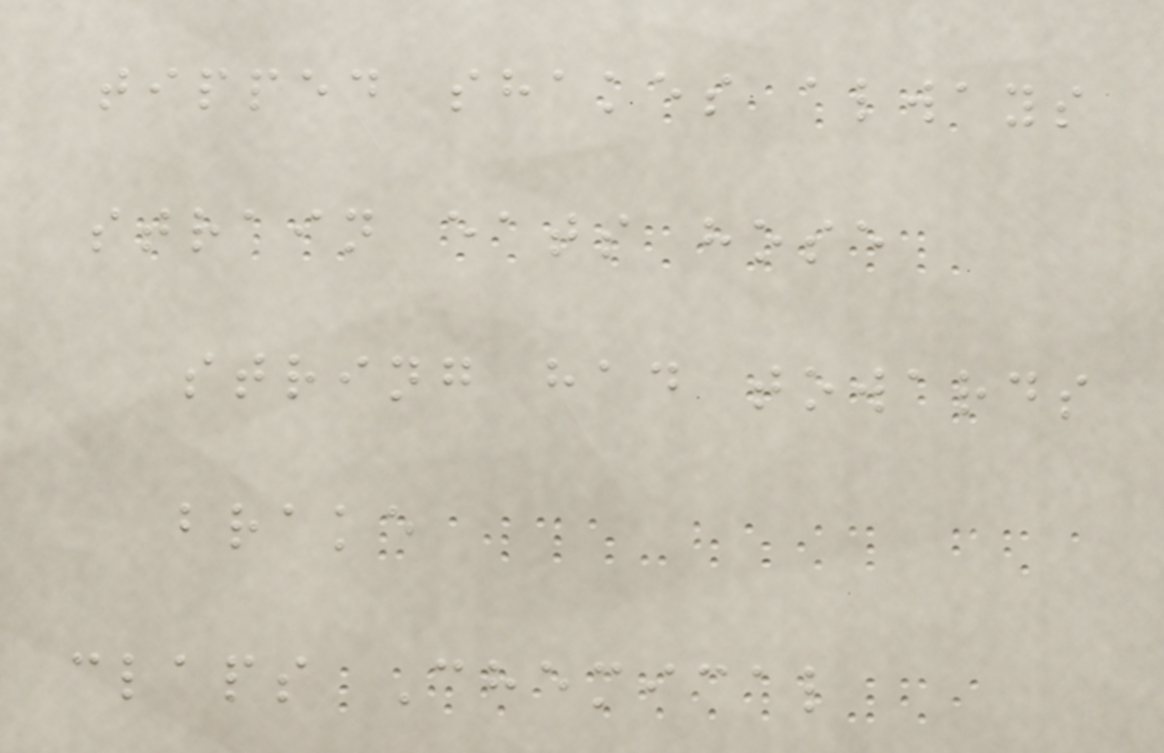tipped shakes always
strain eats hose
string had towards
brake
claps Chemical
